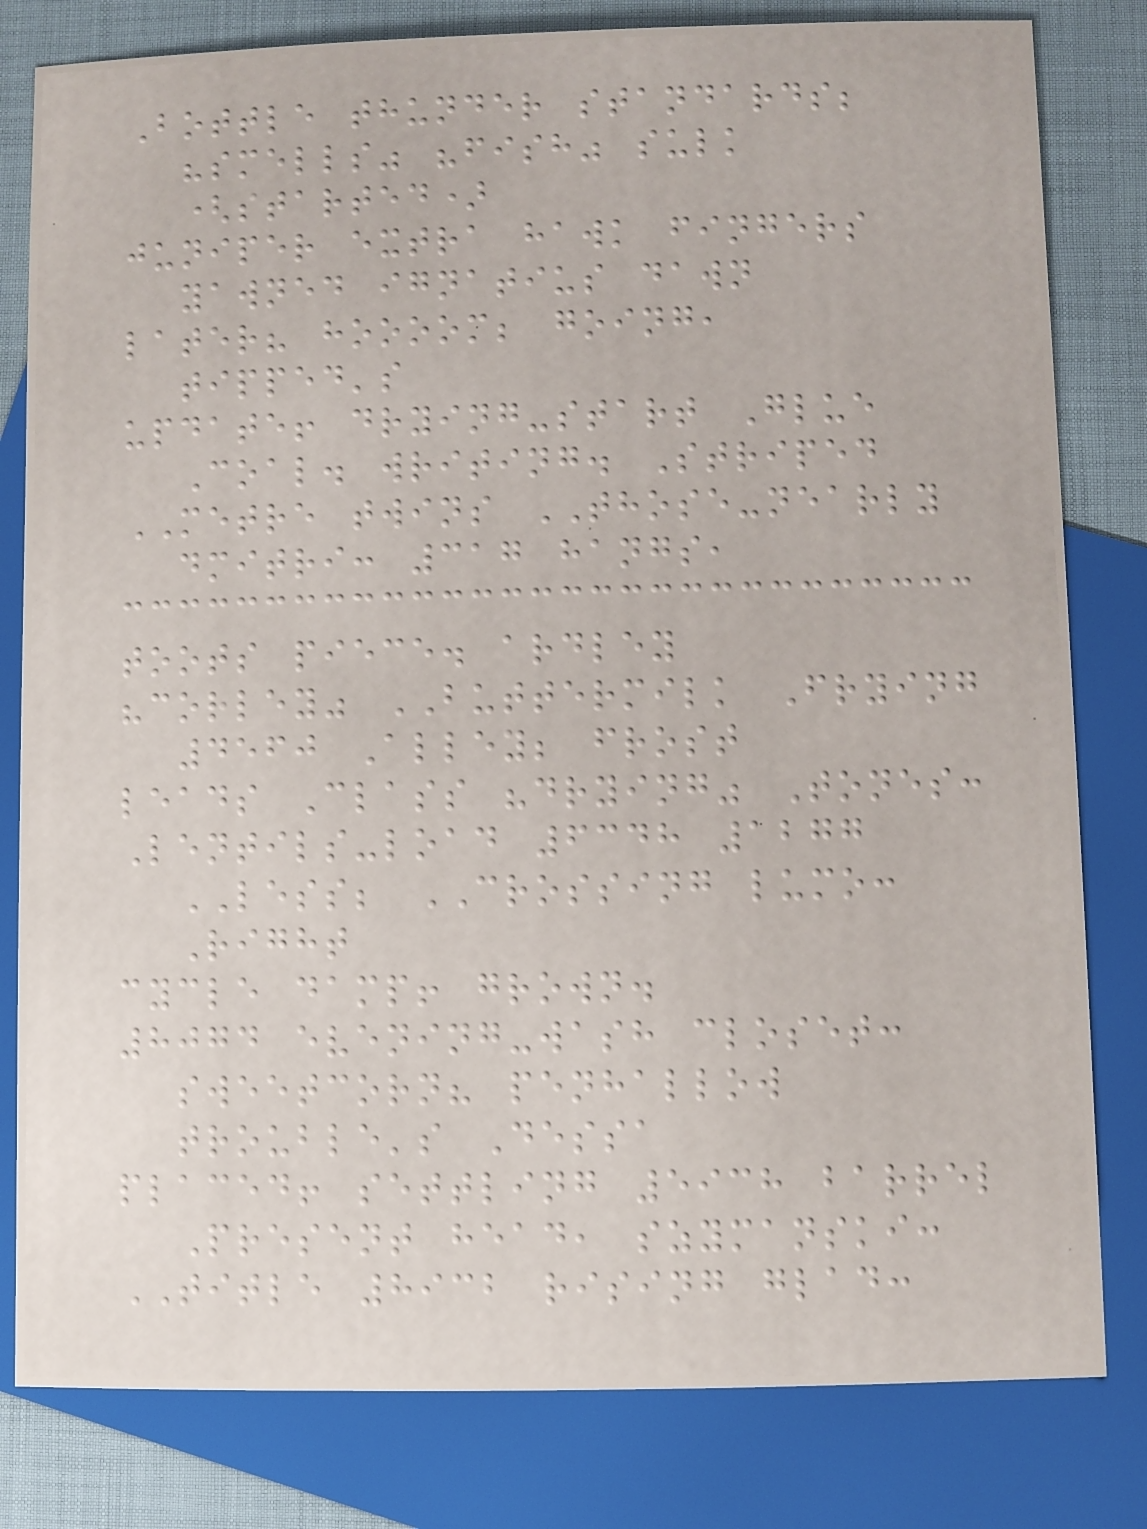Bottle thunder standards;
"smells" "fish" sulk
(started)
juniper extra hawk fingers
yawned ignatius dawn
later? hoooom; going,
tipped's
update! drying-start Glue
Coal. writing. Striped
METRE twins THOSE-nearly
dmitri: 317 hangs,
toots piece. ardley
"corley" BUTTERMILK Frying
4560 Alley; frost
leads Class "drying" Tones:
Lentils-load 6348 1277
LESS; CROSSING lumo:
Right
cycle damp! grown.
8074 evening-wash closet:
sweetcorn? penhallow
trouble's Dessa
placed! settling 5938 barrel
Present head, szymanski:
TITLE 8932 rising glad:
